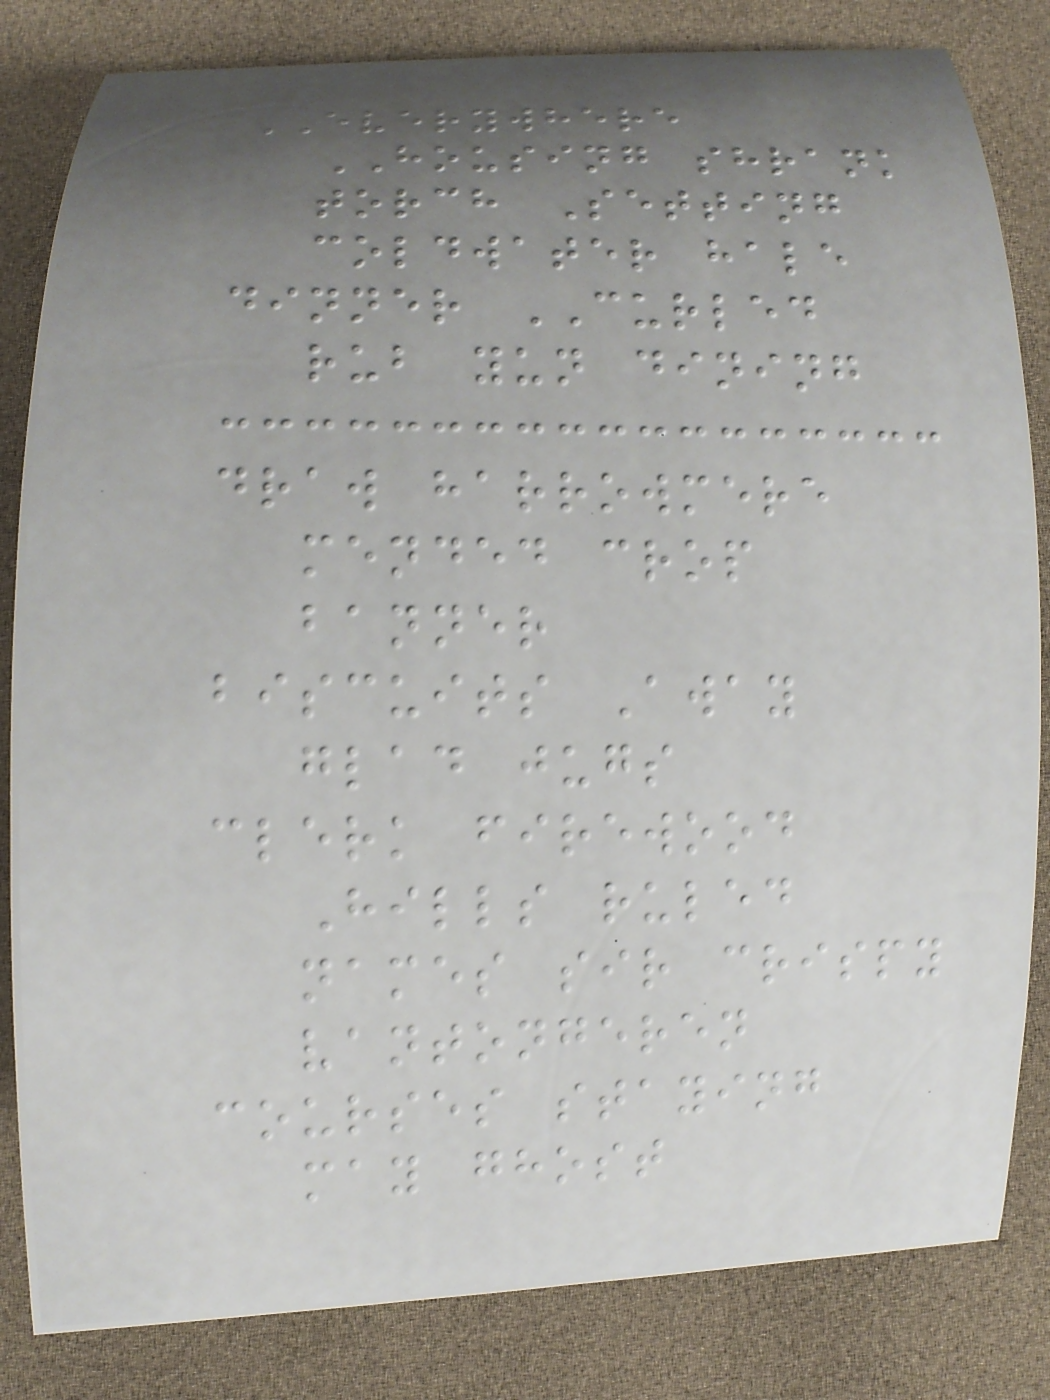EVERYWHERE
HOUSING shrank
torch Setting
coldwater hale
dinner CURLED
rub yun dining
draw harrowmere
mended crop
banner
biscuits Away
glad jugs
clerk firewood
Hills ruled
names sir crispy
vantongeren
courses staying
may ghost
